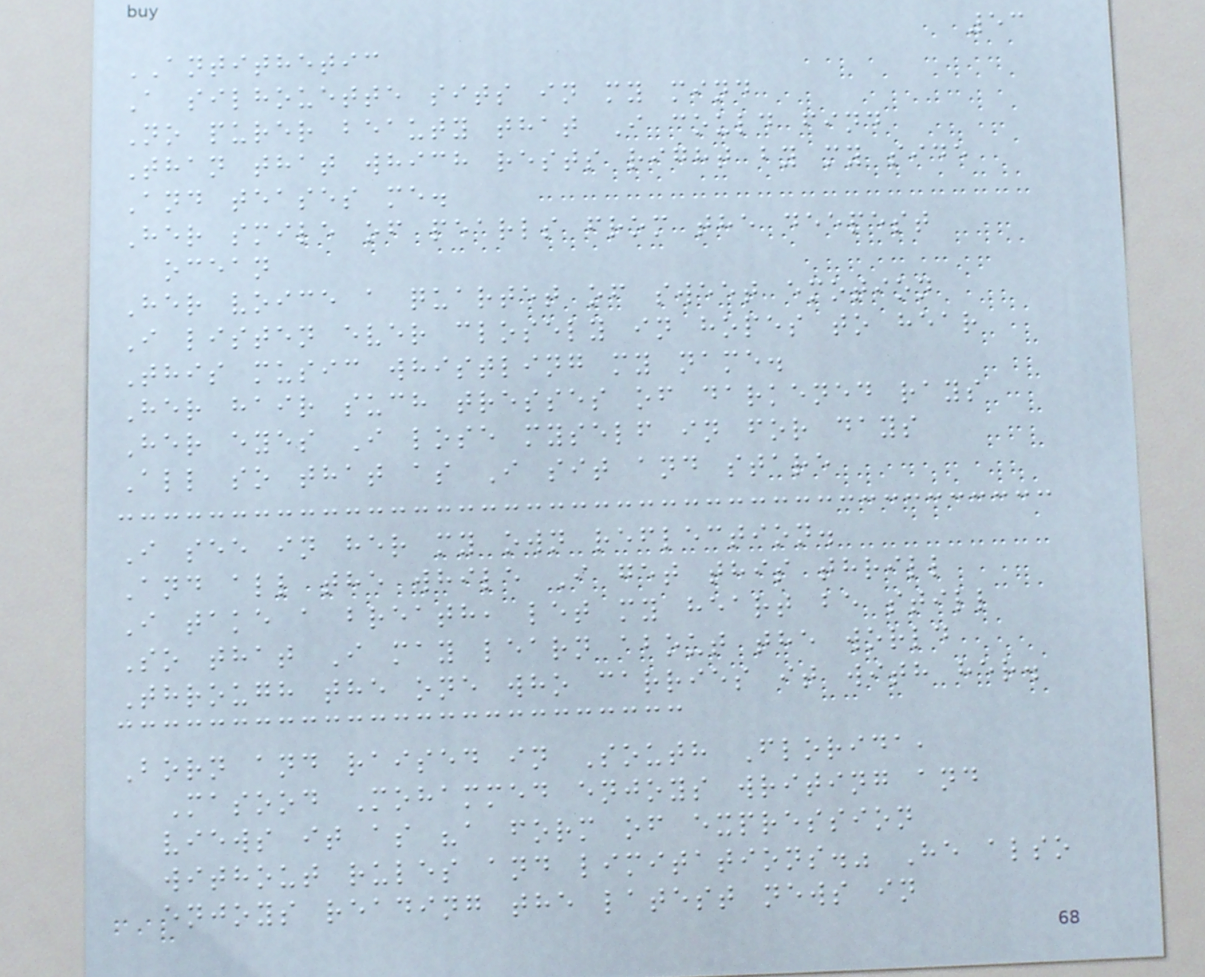53
ANTITHETIC
A silhouette sits in my mind
No purer beauty that I could find
Than that which rests right by my side
And teases me.
Her smile of pearls from the deepest
ocean
Her voice a quartet of sweet emotion
I listen ever closely in hopes to hear
This music whistling my name.
Her hair such tresses of darkened rays
Her eyes I lose myself in for days
All so that as I sit and stare
I see in her my own reflection.
And all the while I get this thrill
I take a breath, let my heart be still
So that I may learn about the world
Through the one who carries it with her.
Born and raised in South Florida,
Masood Mohammed enjoys writing and
views it as "a form of expression
without rules and limitations." He also
enjoys reading the latest news in
